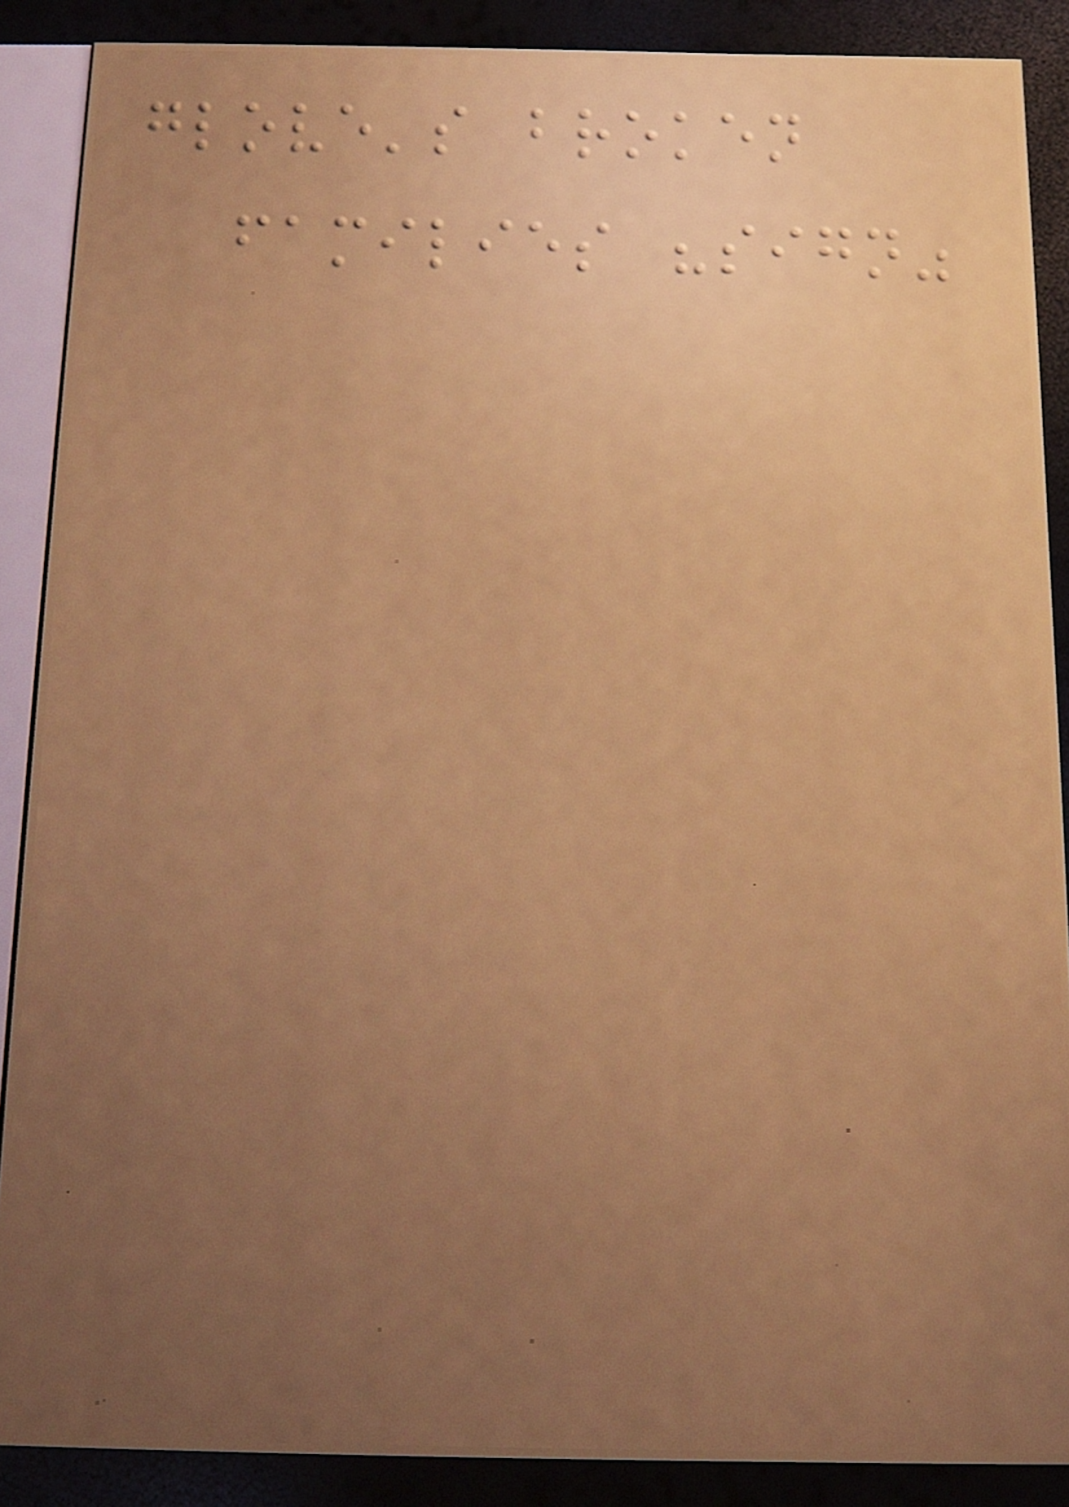glove's broken
families "sign"
